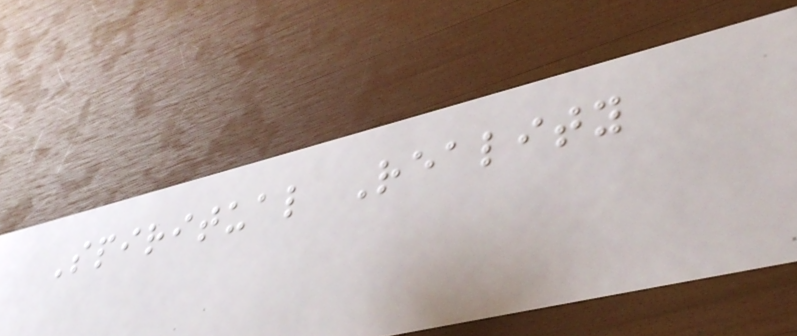Spiritual Reality
